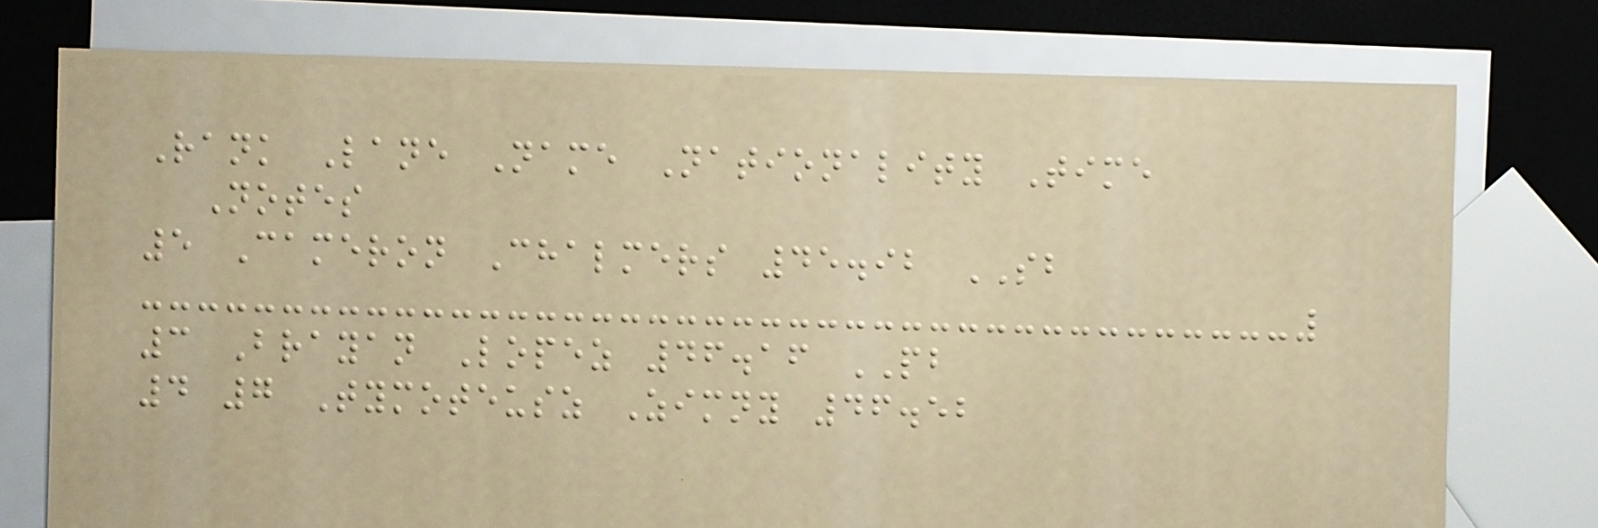Rank Lane Name Nationality Time
Notes
5 Cameron Chalmers 45.92 SB
3 Brayan Lopez 46.16 PB
4 7 Tymoteusz Zimny 46.52
